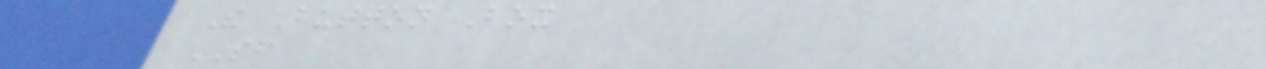The Button Box
SF
